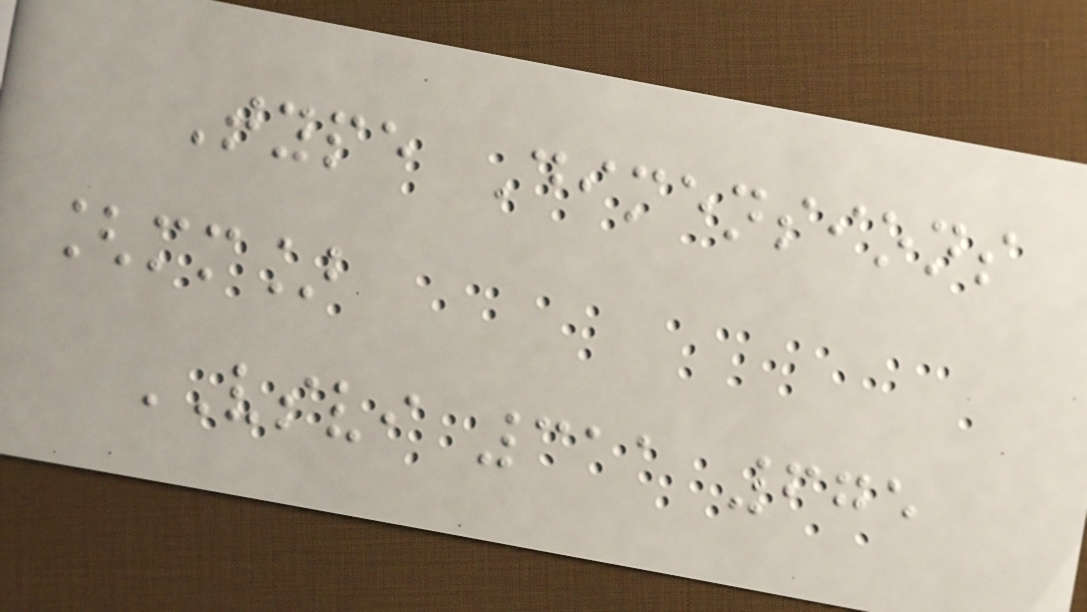Type Dimensions
[mm]
VSVI 311 675
